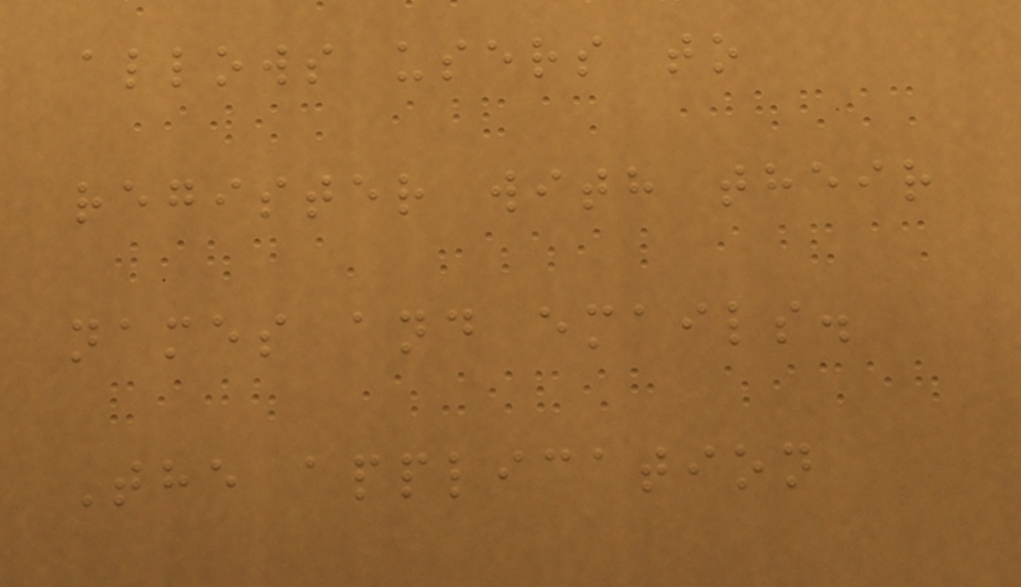allows users to
register with their
names and emails.
The application
